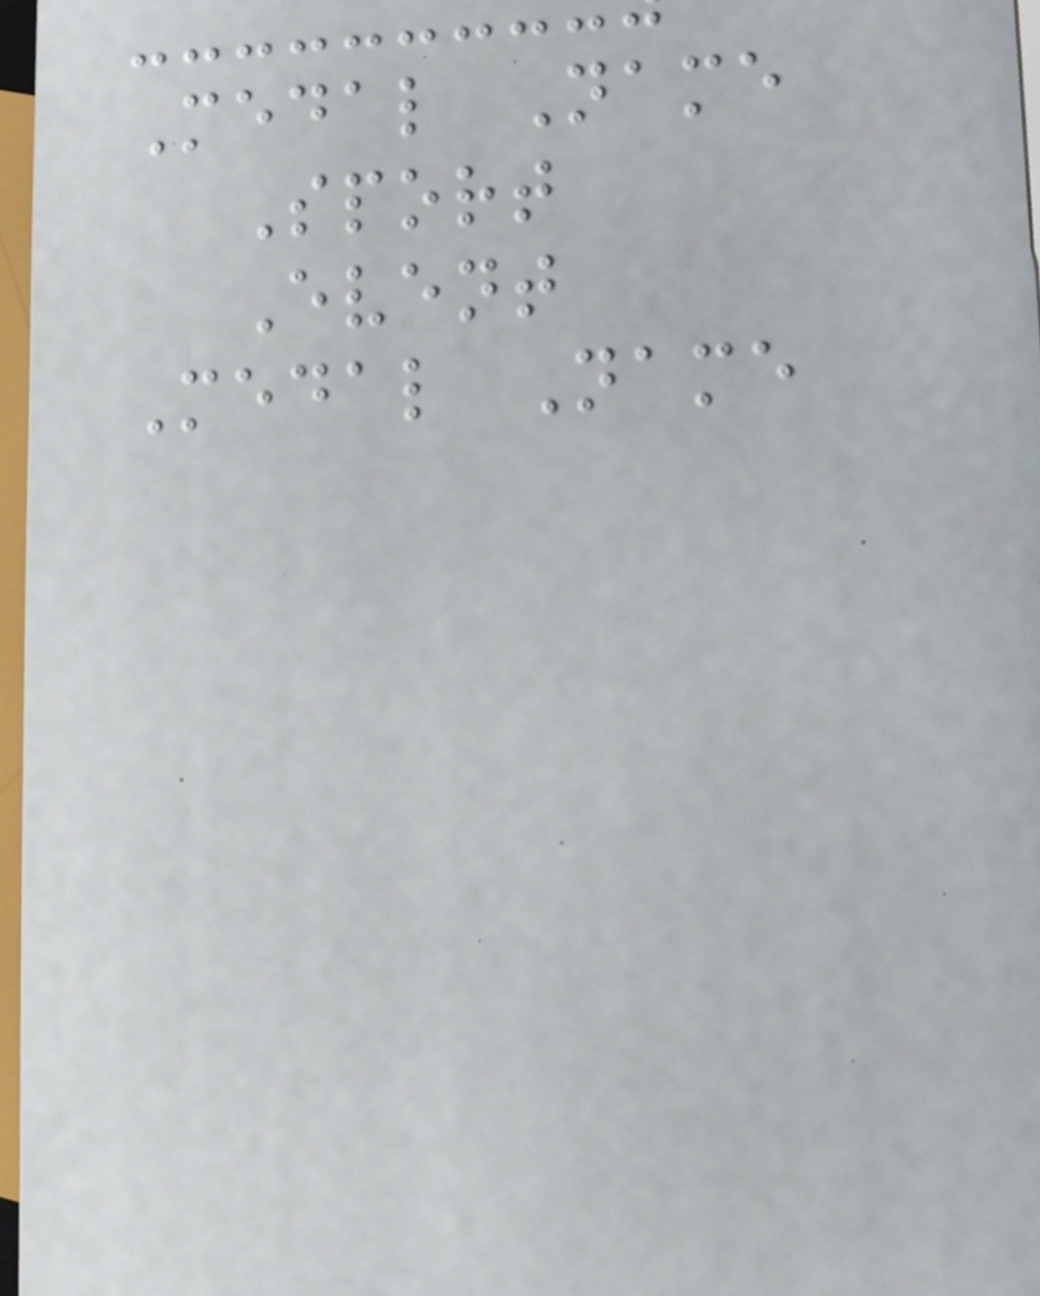Medal Name
Sport
Event
Medal Name
